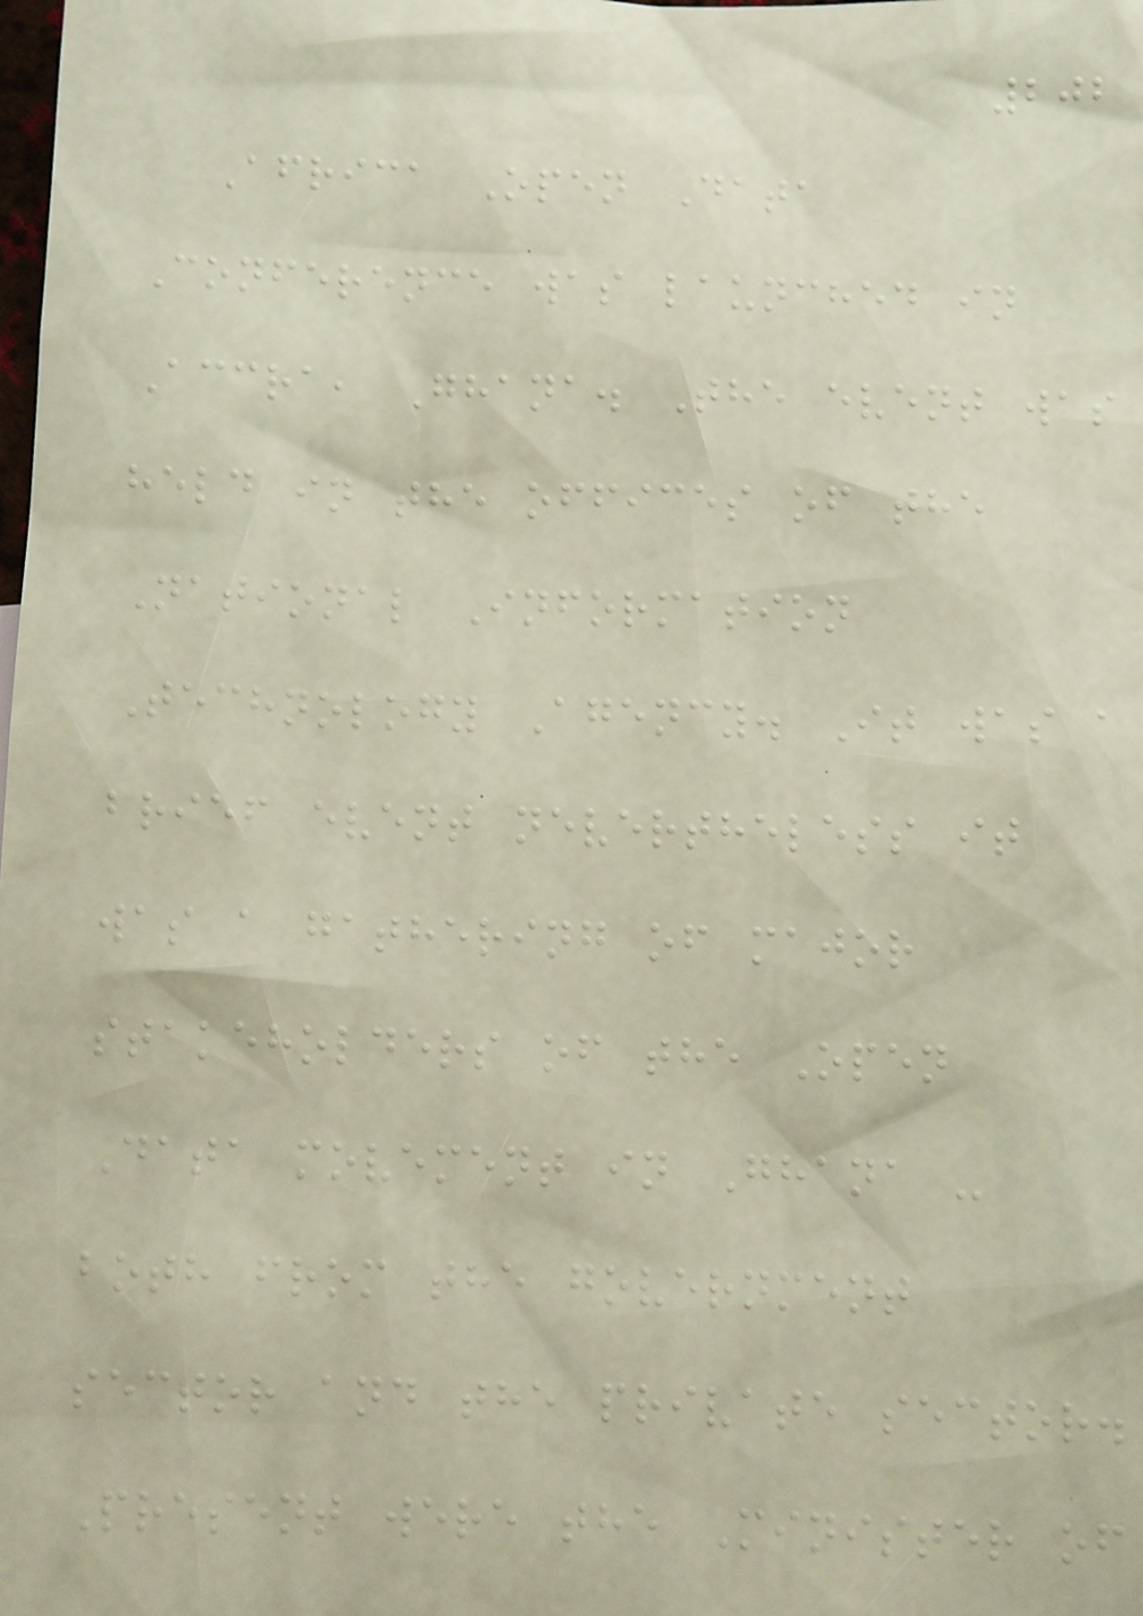202
Africa Open Data
Conference was launched in
Accra, Ghana. The event was
held in the offices of the
National Information
Technology Agency. It was a
brief event nevertheless it
was a gathering of major
stakeholders of the Open
Data movement in Ghana -
both from the government
sector and the private sector.
Present were the Minister of
